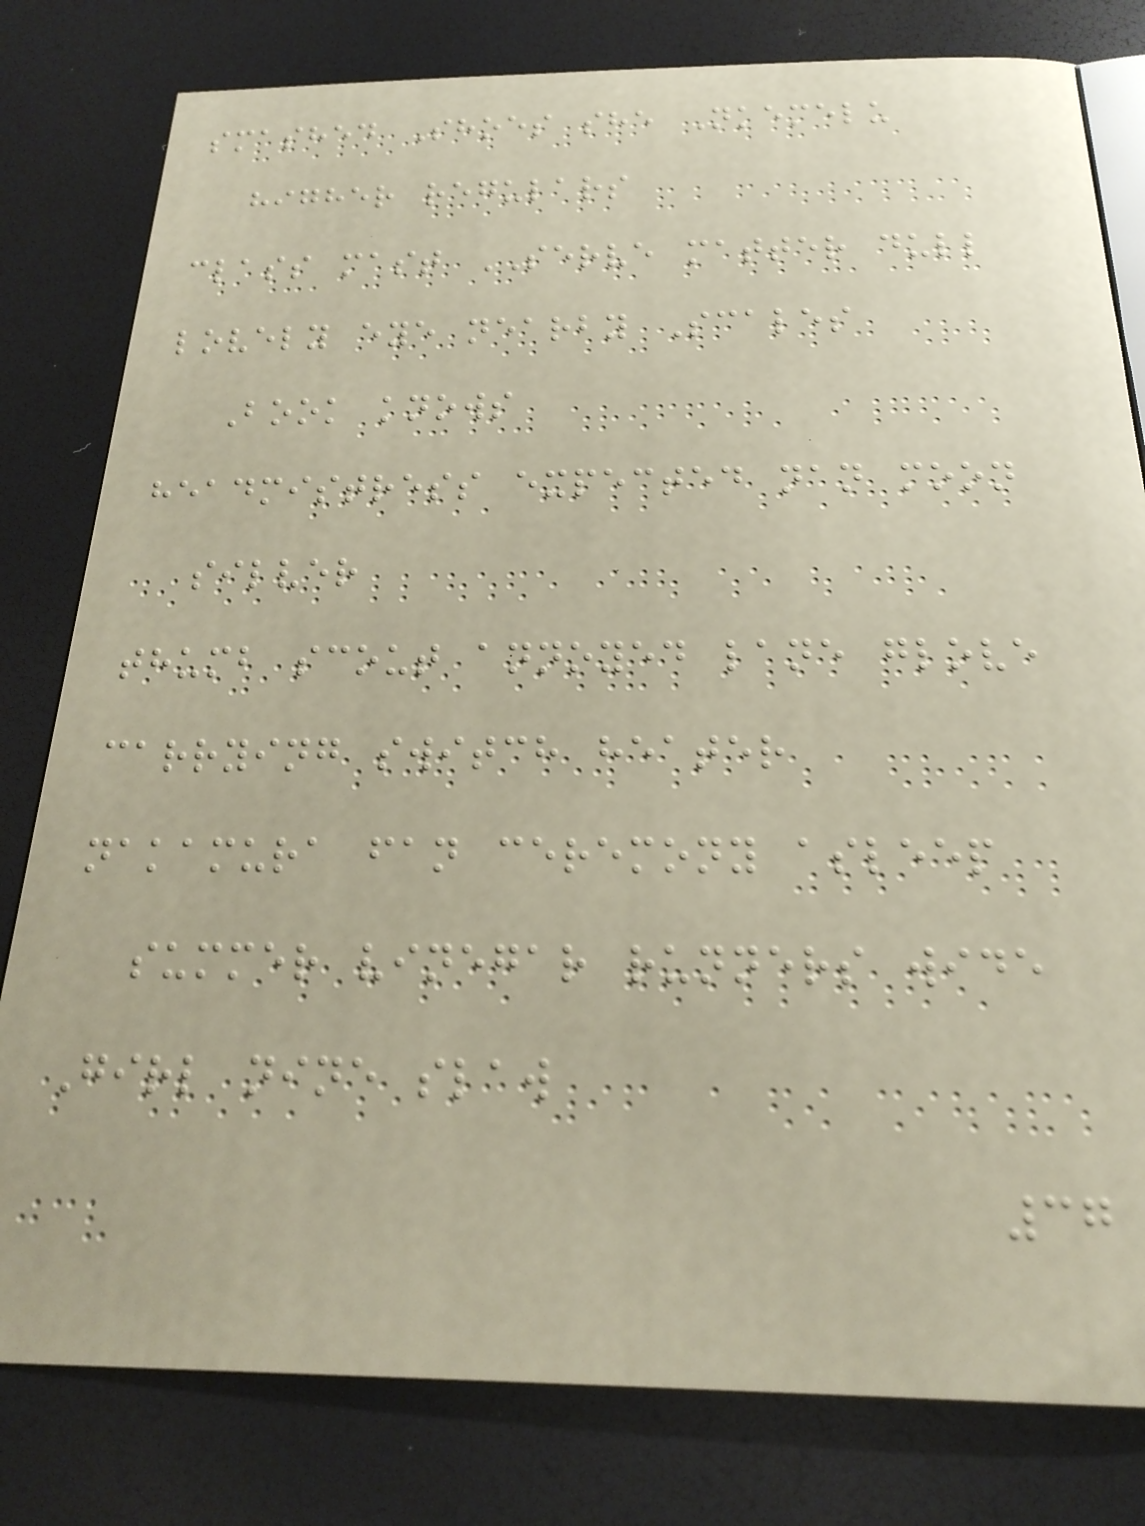smashed Shoes she Nkemelu
higher regulars
class mast SERVE matter dull
lovely eye nearby Scales
Book knows
headmistress expected nan moon
silver
thumb scout annoyed lane glove
carrying switch heater
nakamura fan ceremony asleep
summer vinegar runners wide
Girl nine slaw
37
